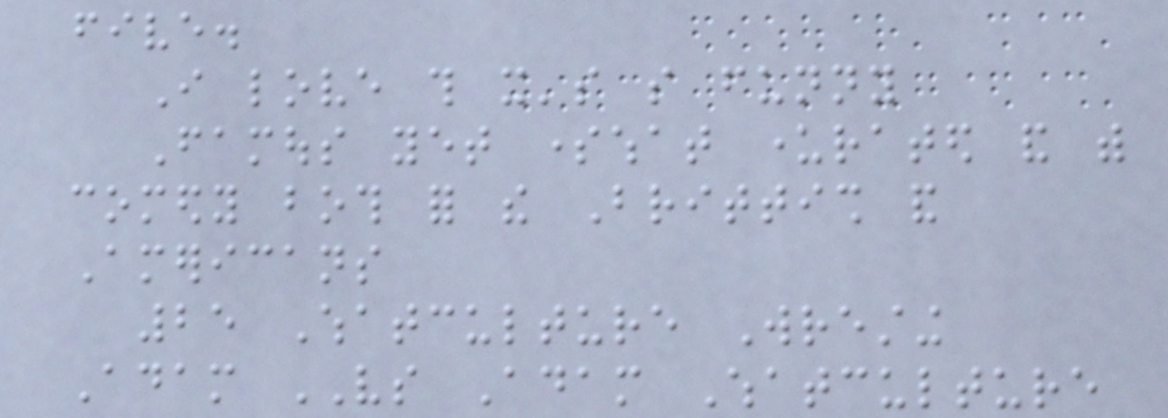five.
I love this it's so funny
Famous yet somewhat underrated and with
comedy both for the Brittish and
Americans
25 Whatculture Wresting
Adam VS Adam Whatculture
